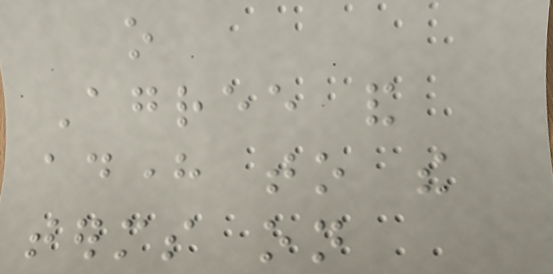o
Agree and
adhere to the
terms on
